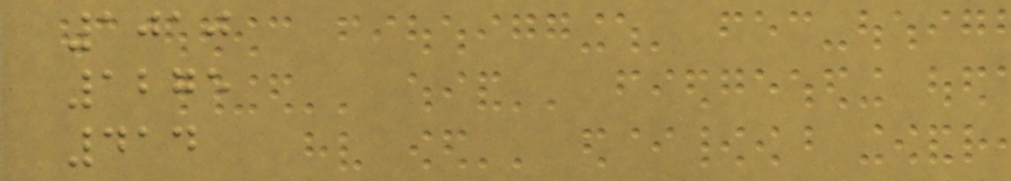1010
1275
414
